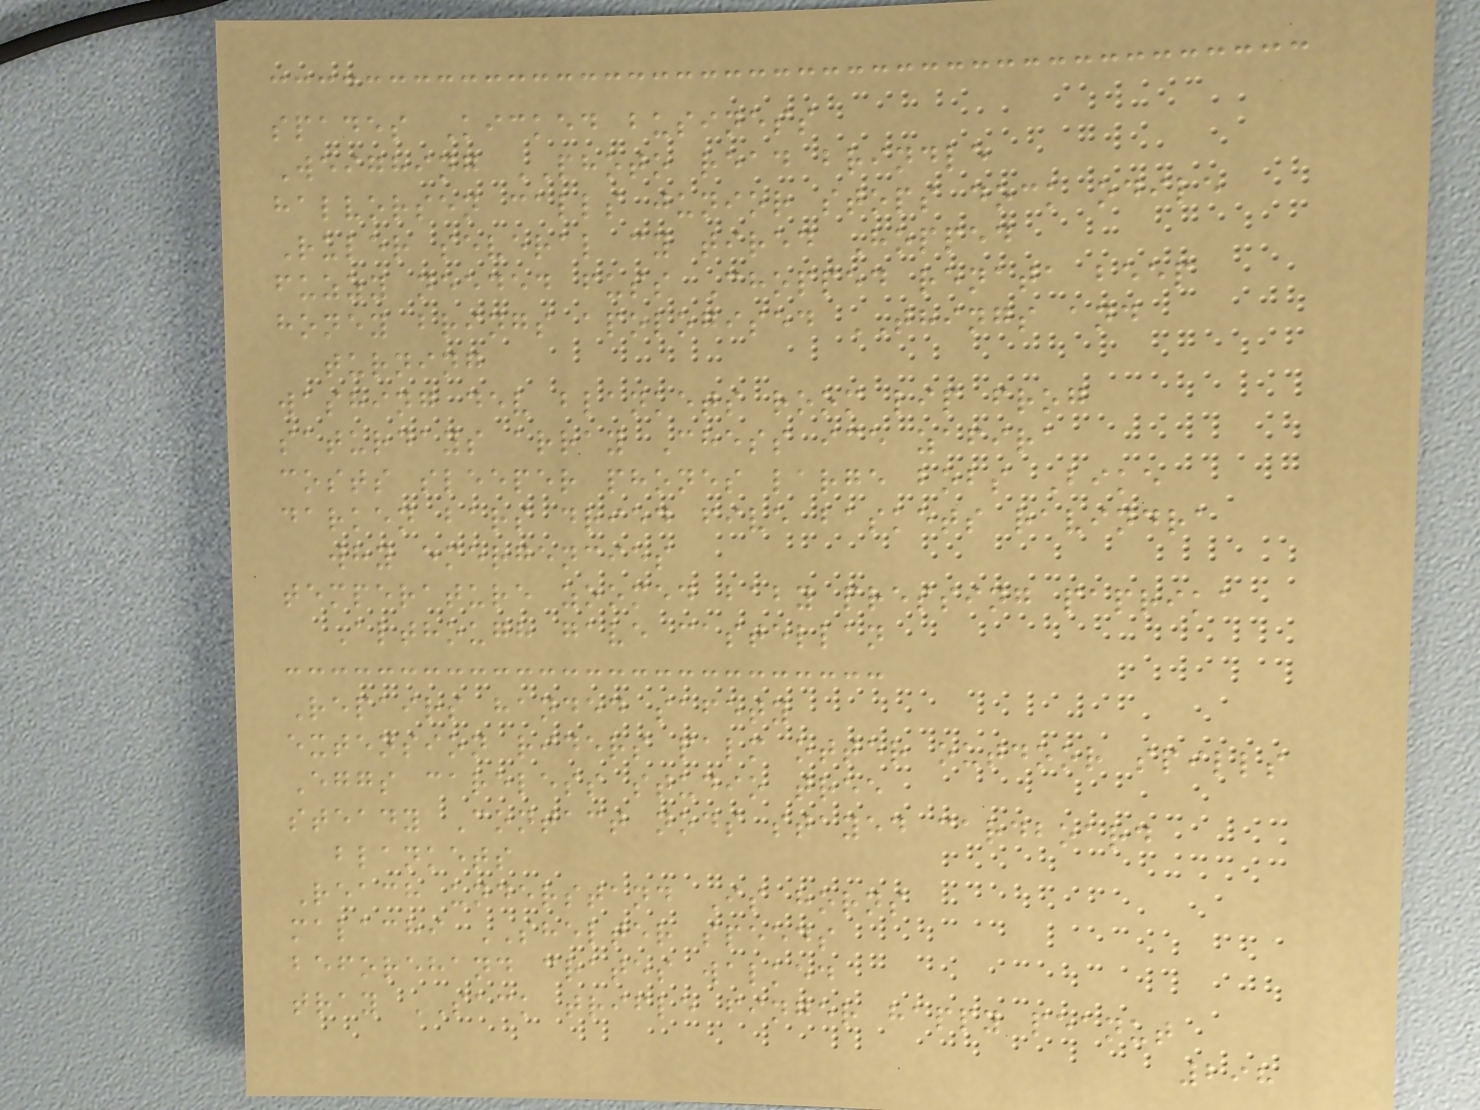spades Kicked business
Weighing PHOTO read brindle
halvorsen calls junior stops dock odile
Ruler several cy tired Hopped
fuzzy needed fuss Chopped renata beep
honey brings apologised THINGS and
turning
washing dev blankets room lip frog
saturdays array Chess ice zafira
costs sleeper phones large bobs Bike
darken bars dried five baskets ravindra
why emergencies
temperature zoomed baby pressing paprika
Although gave castellan
Repairs handed safety
extension riders palm otter outdoor spills
Eggs careless studio tree
steady Contact nods stayed cardboard
blankets
Reach understand Is horns
malachi SHELTER speeds
beforehand crates walked
tray SACK trifle finger happy peanut
298
